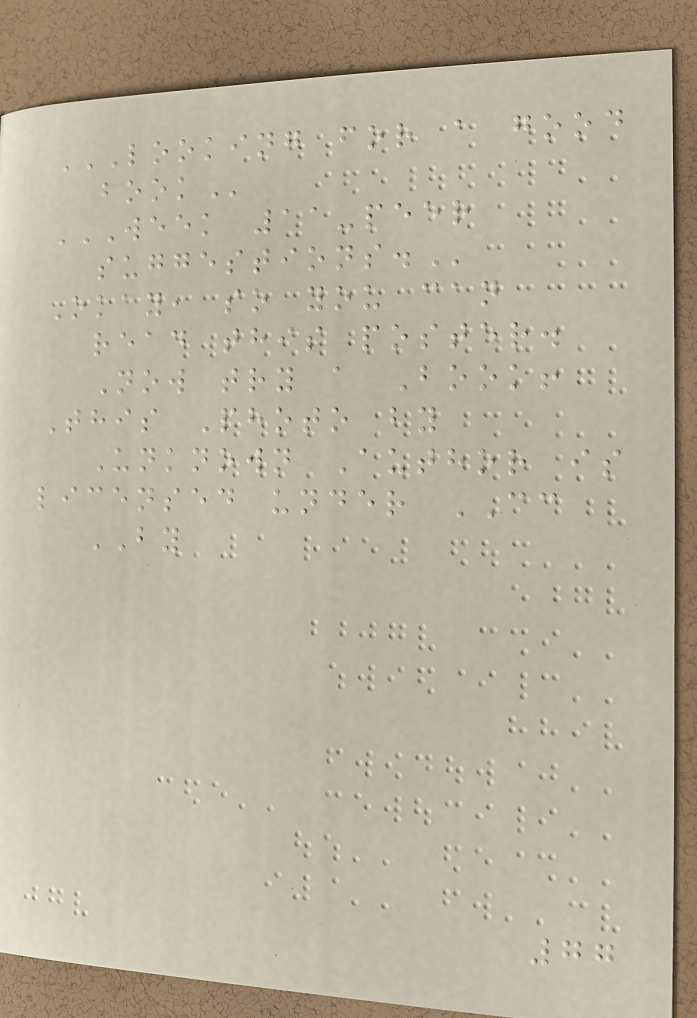LOOKING FOR A GOOD
BOOK
WEEK 11-PEER
SUGGESTIONS.
Okay, so you can
read this poster.
Now try a Book!
This Photo by
Unknown Author is
licensed under CC
BY
77
